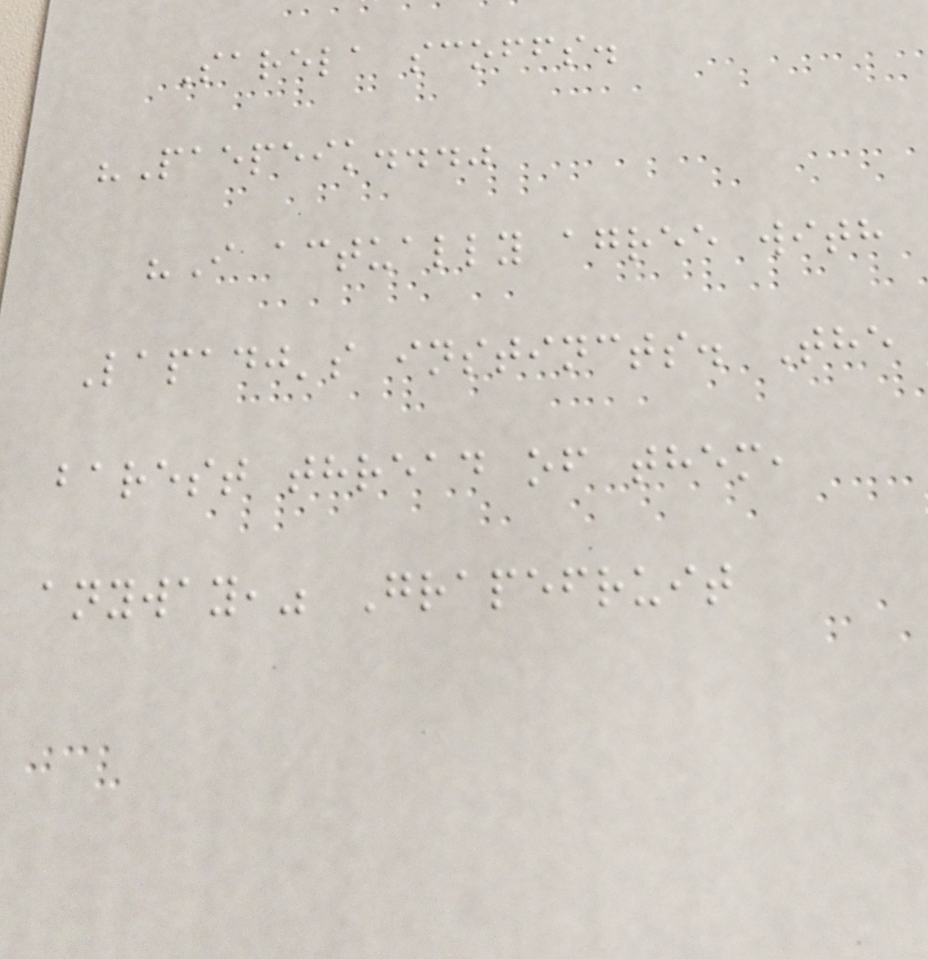Sarela scoffs.
"Paepeik..."
"I actually agree with
Lapadj's instincts. The
barest thread of them,
anyway," Grapefruit
